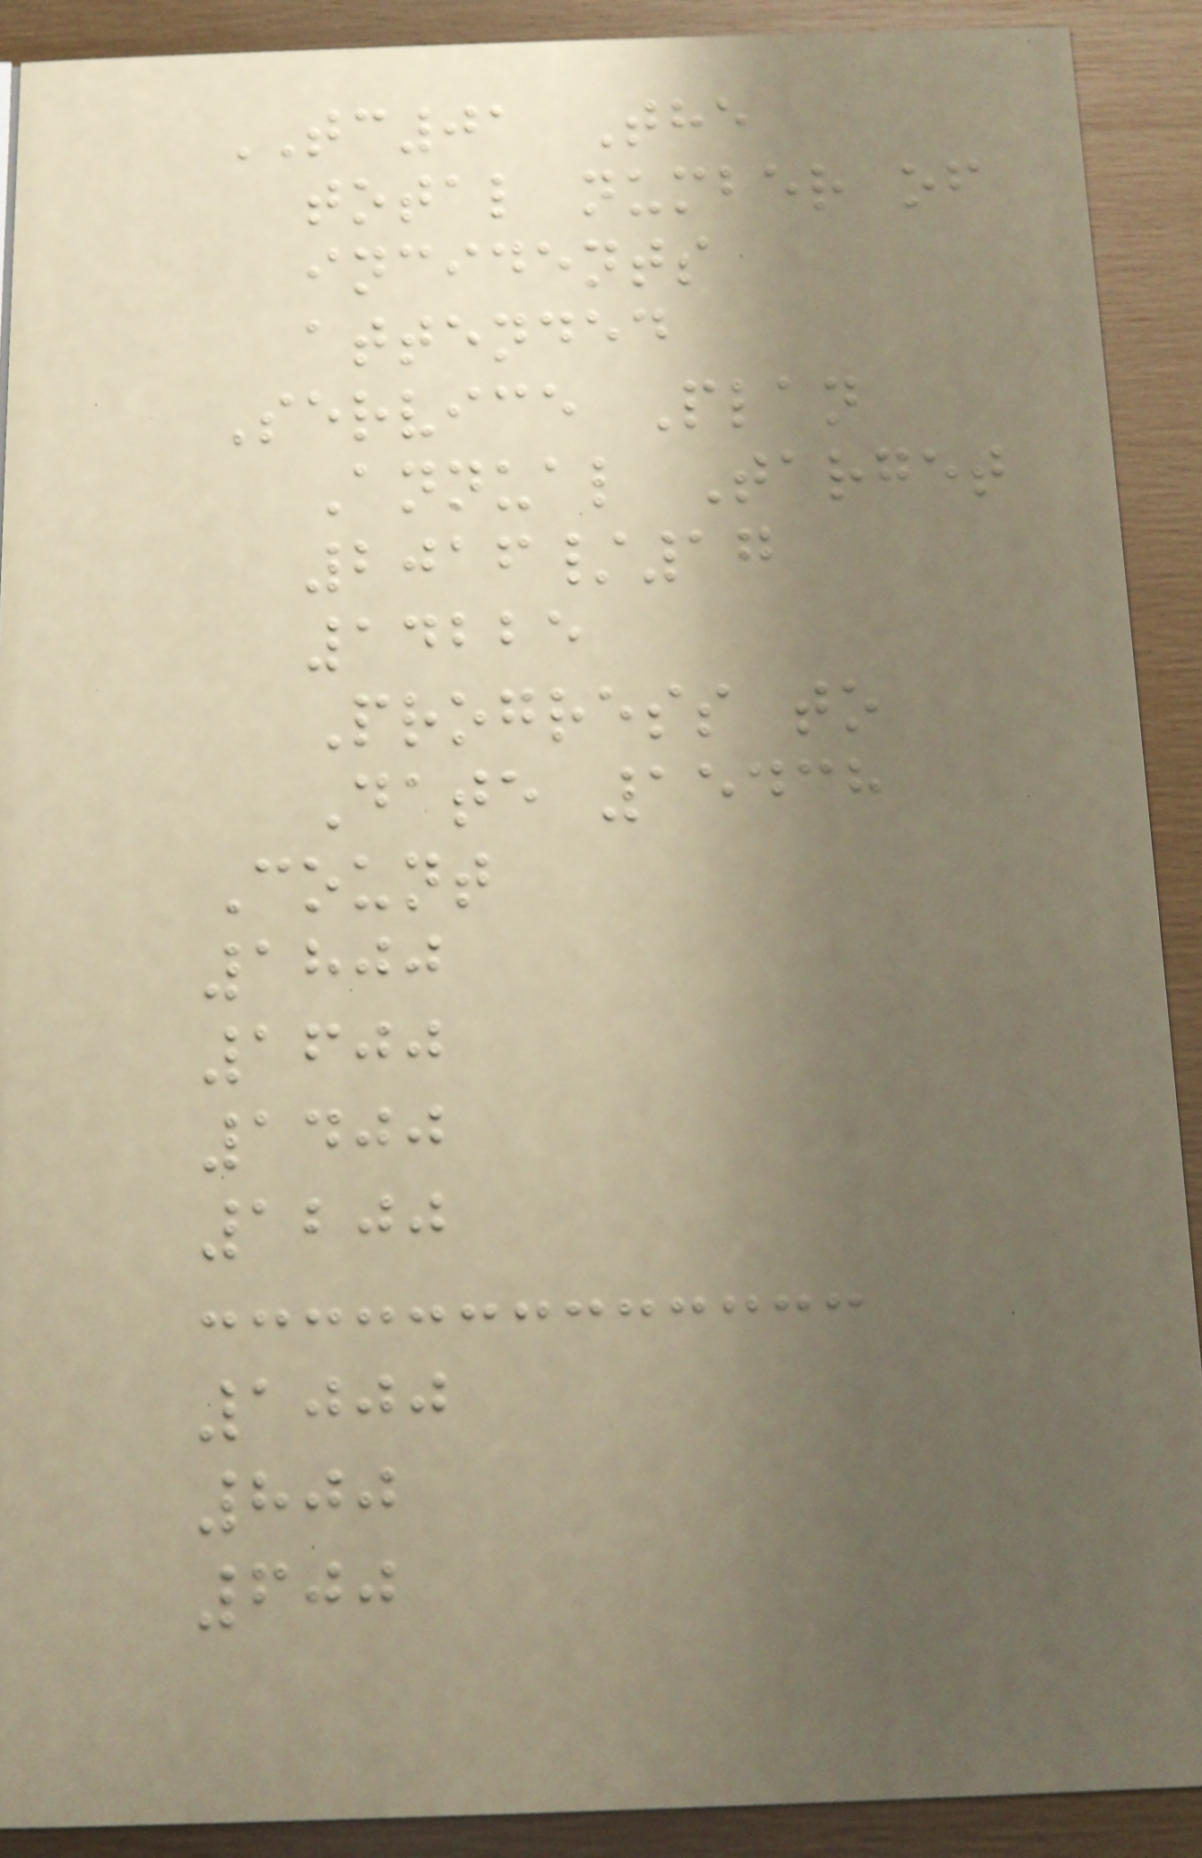TC01 The
total number of
incidents
attended
Service Plan
Annual Target
2016/17
14225
Progress to
Date 15438
Count
1800
1600
1400
1200
1000
800
600
